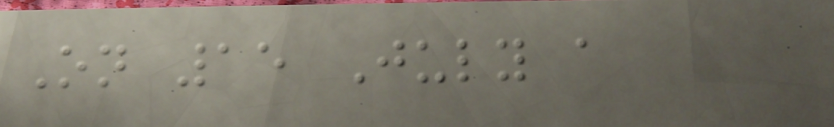On 15 July a
